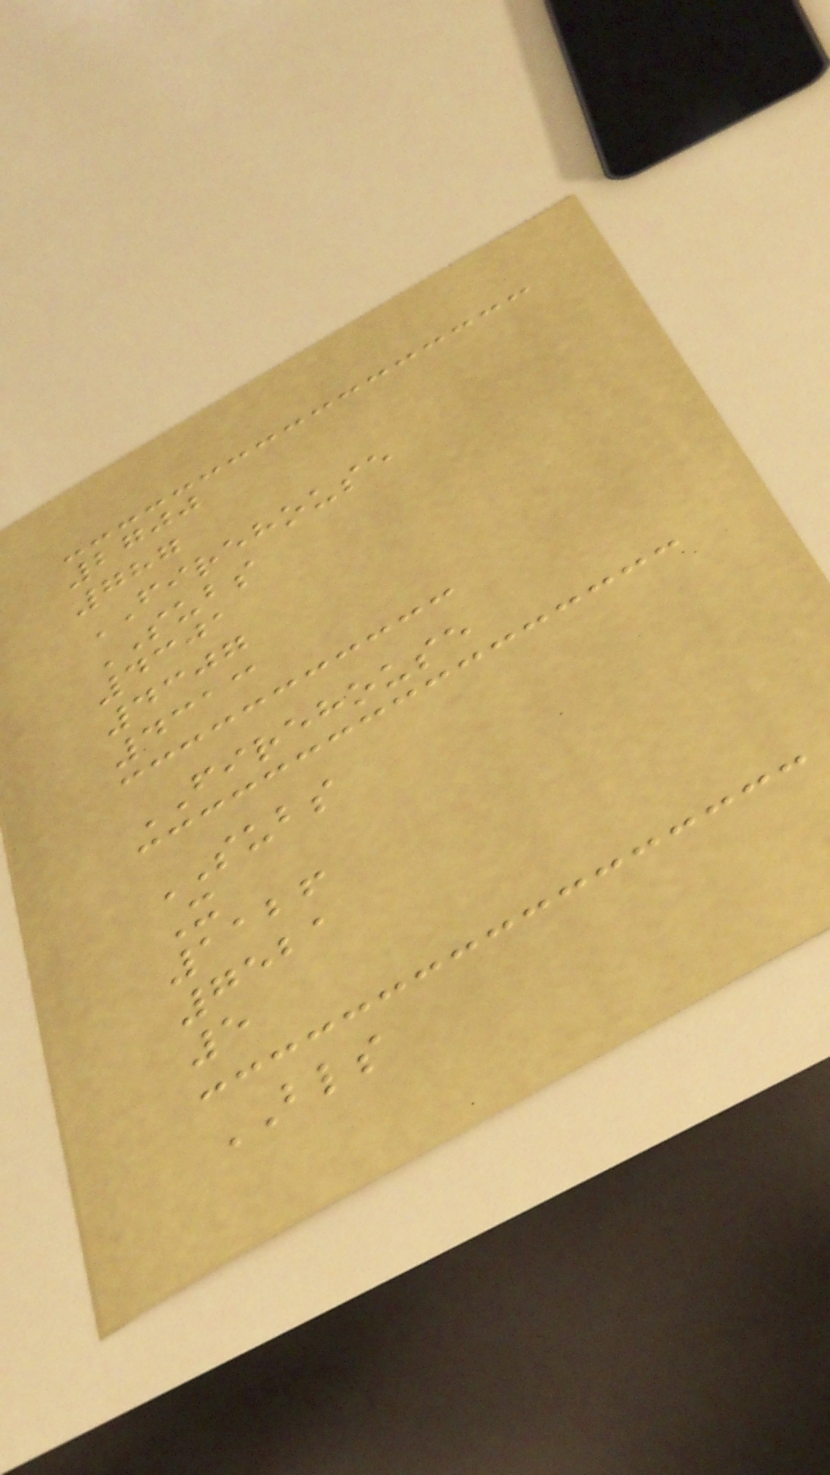2700
787
FIREHOUSE
SUBS
4301
4307
4313
FIREHOUSE
SUBS
X
1126
7521
5
BLS
